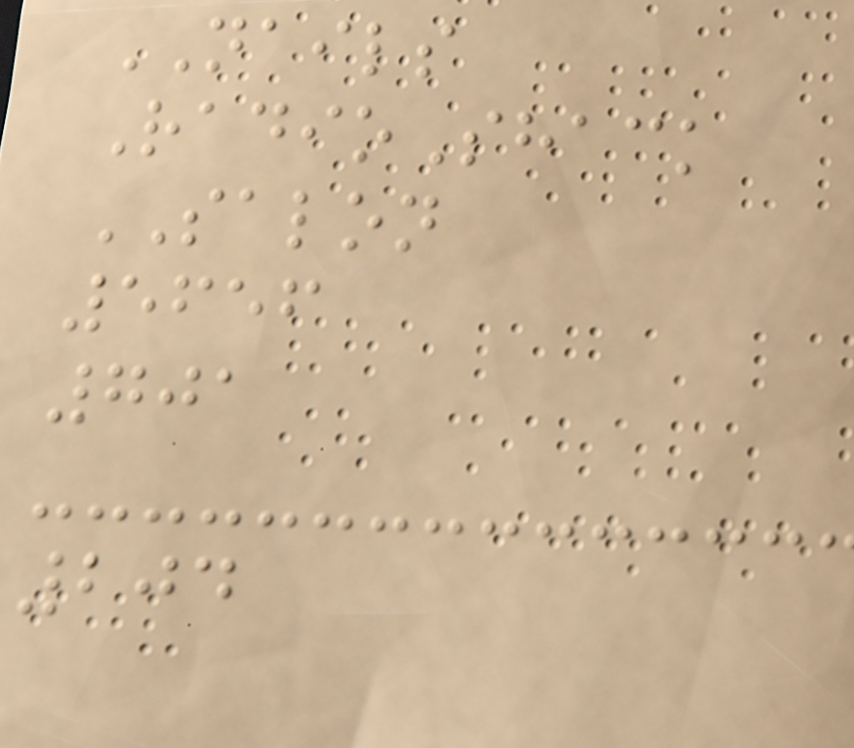NAILS
RadioShack
SALON
5656
701
204
